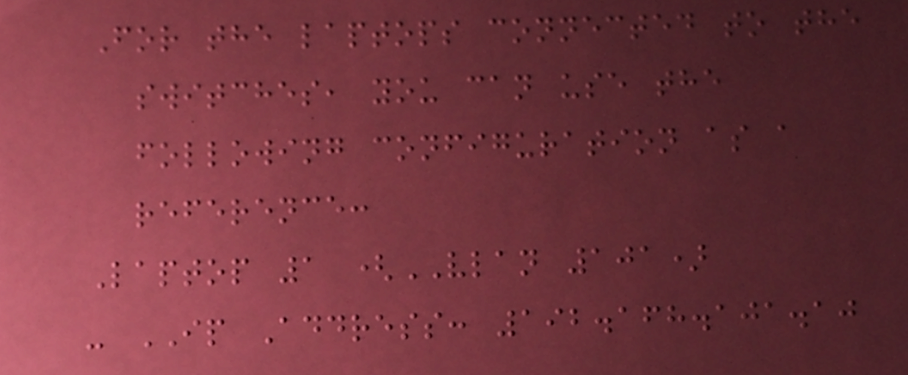For the laptops connected to the
switches, you can use the
following configuration as a
reference:
Laptop 1 (VLAN 101)
- IP Address: 192.168.101.10
